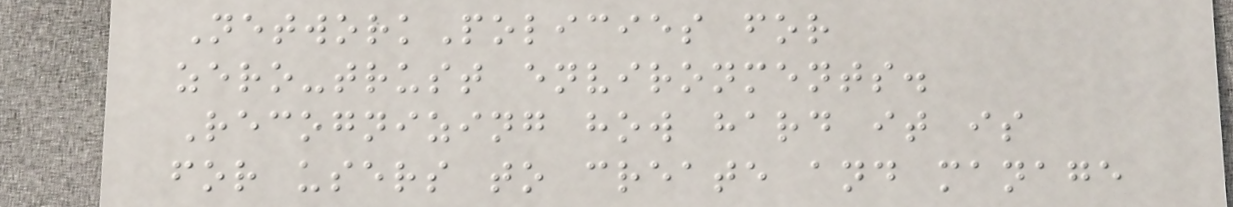NetworkPolicies for
zero-trust environments.
Recognizing how hard it is
for users to create and manage
